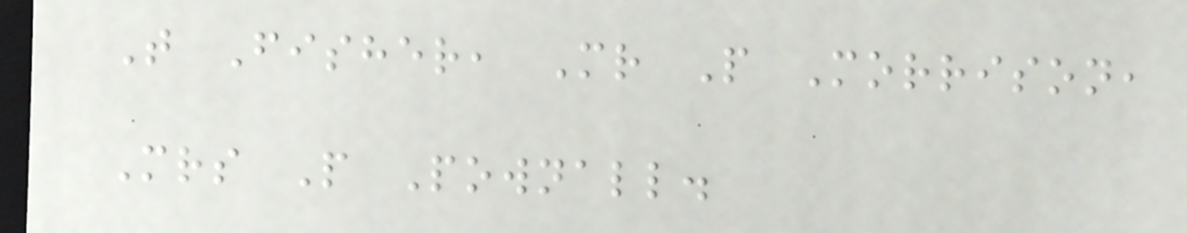T Fisher, Mr P Morrison,
Mrs P Pownall.
